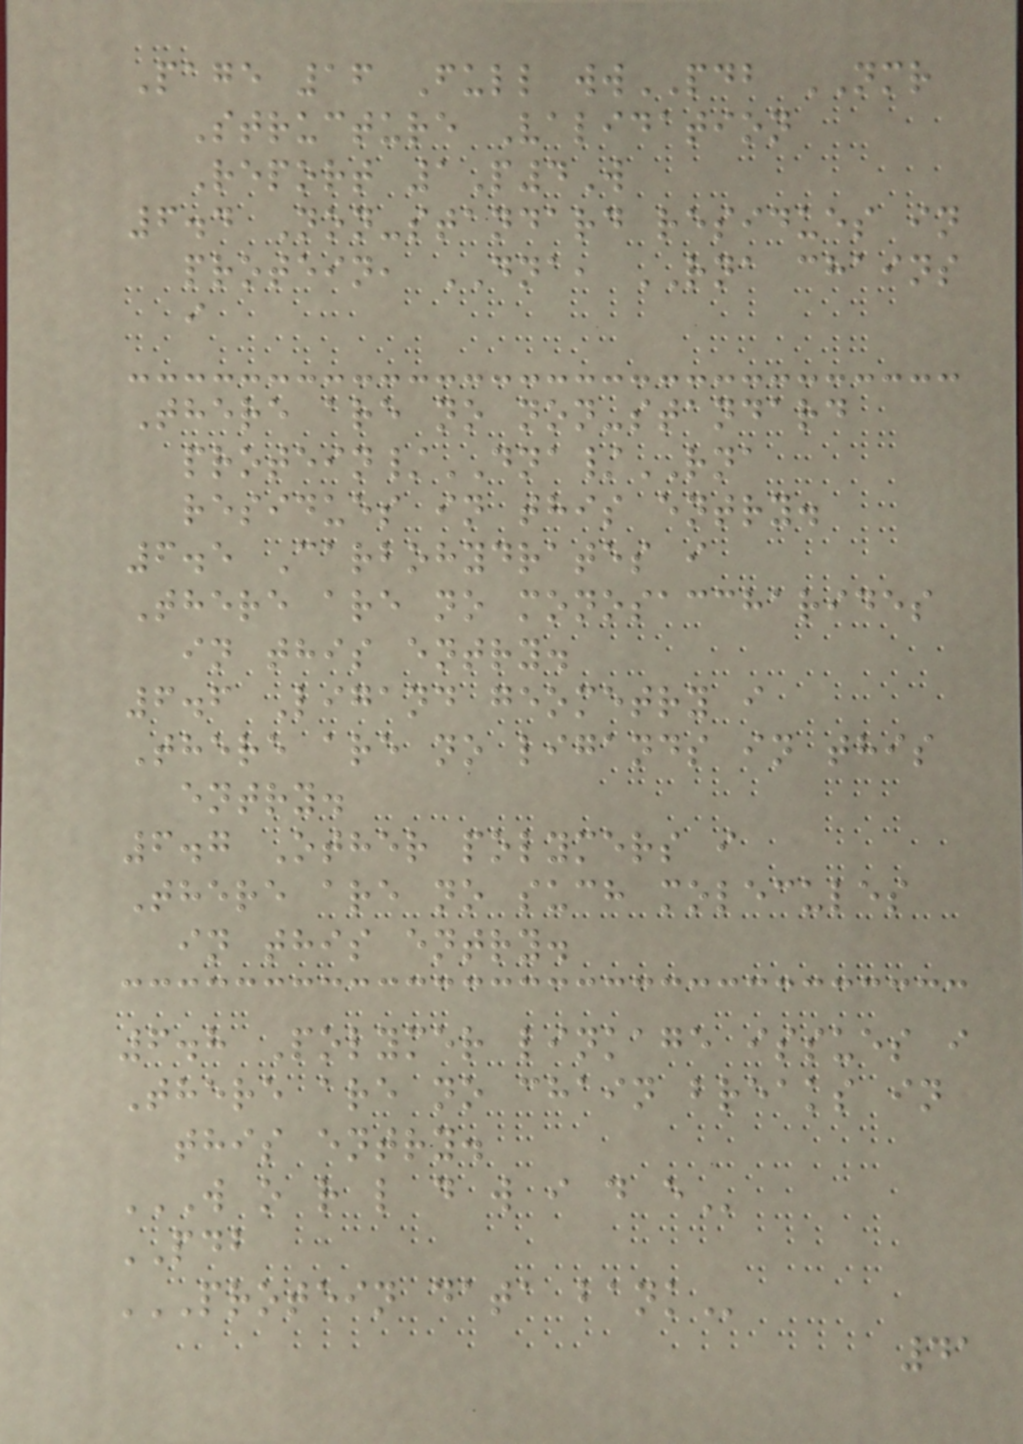Page 16 Full wwPDB NMR
Structure Validation
Report 1P4W
6.4 Non-standard residues in
protein, DNA, RNA chains
i
There are no non-standard
protein/DNA/RNA
residues in this entry.
6.5 Carbohydrates i
There are no monosaccharides
in this entry.
6.6 Ligand geometry i
There are no ligands in this
entry.
6.7 Other polymers i
There are no such molecules
in this entry.
6.8 Polymer linkage issues i
There are no chain breaks in
this entry.
W O R L D W I D E
PDB
PROTEIN DATA BANK
41
